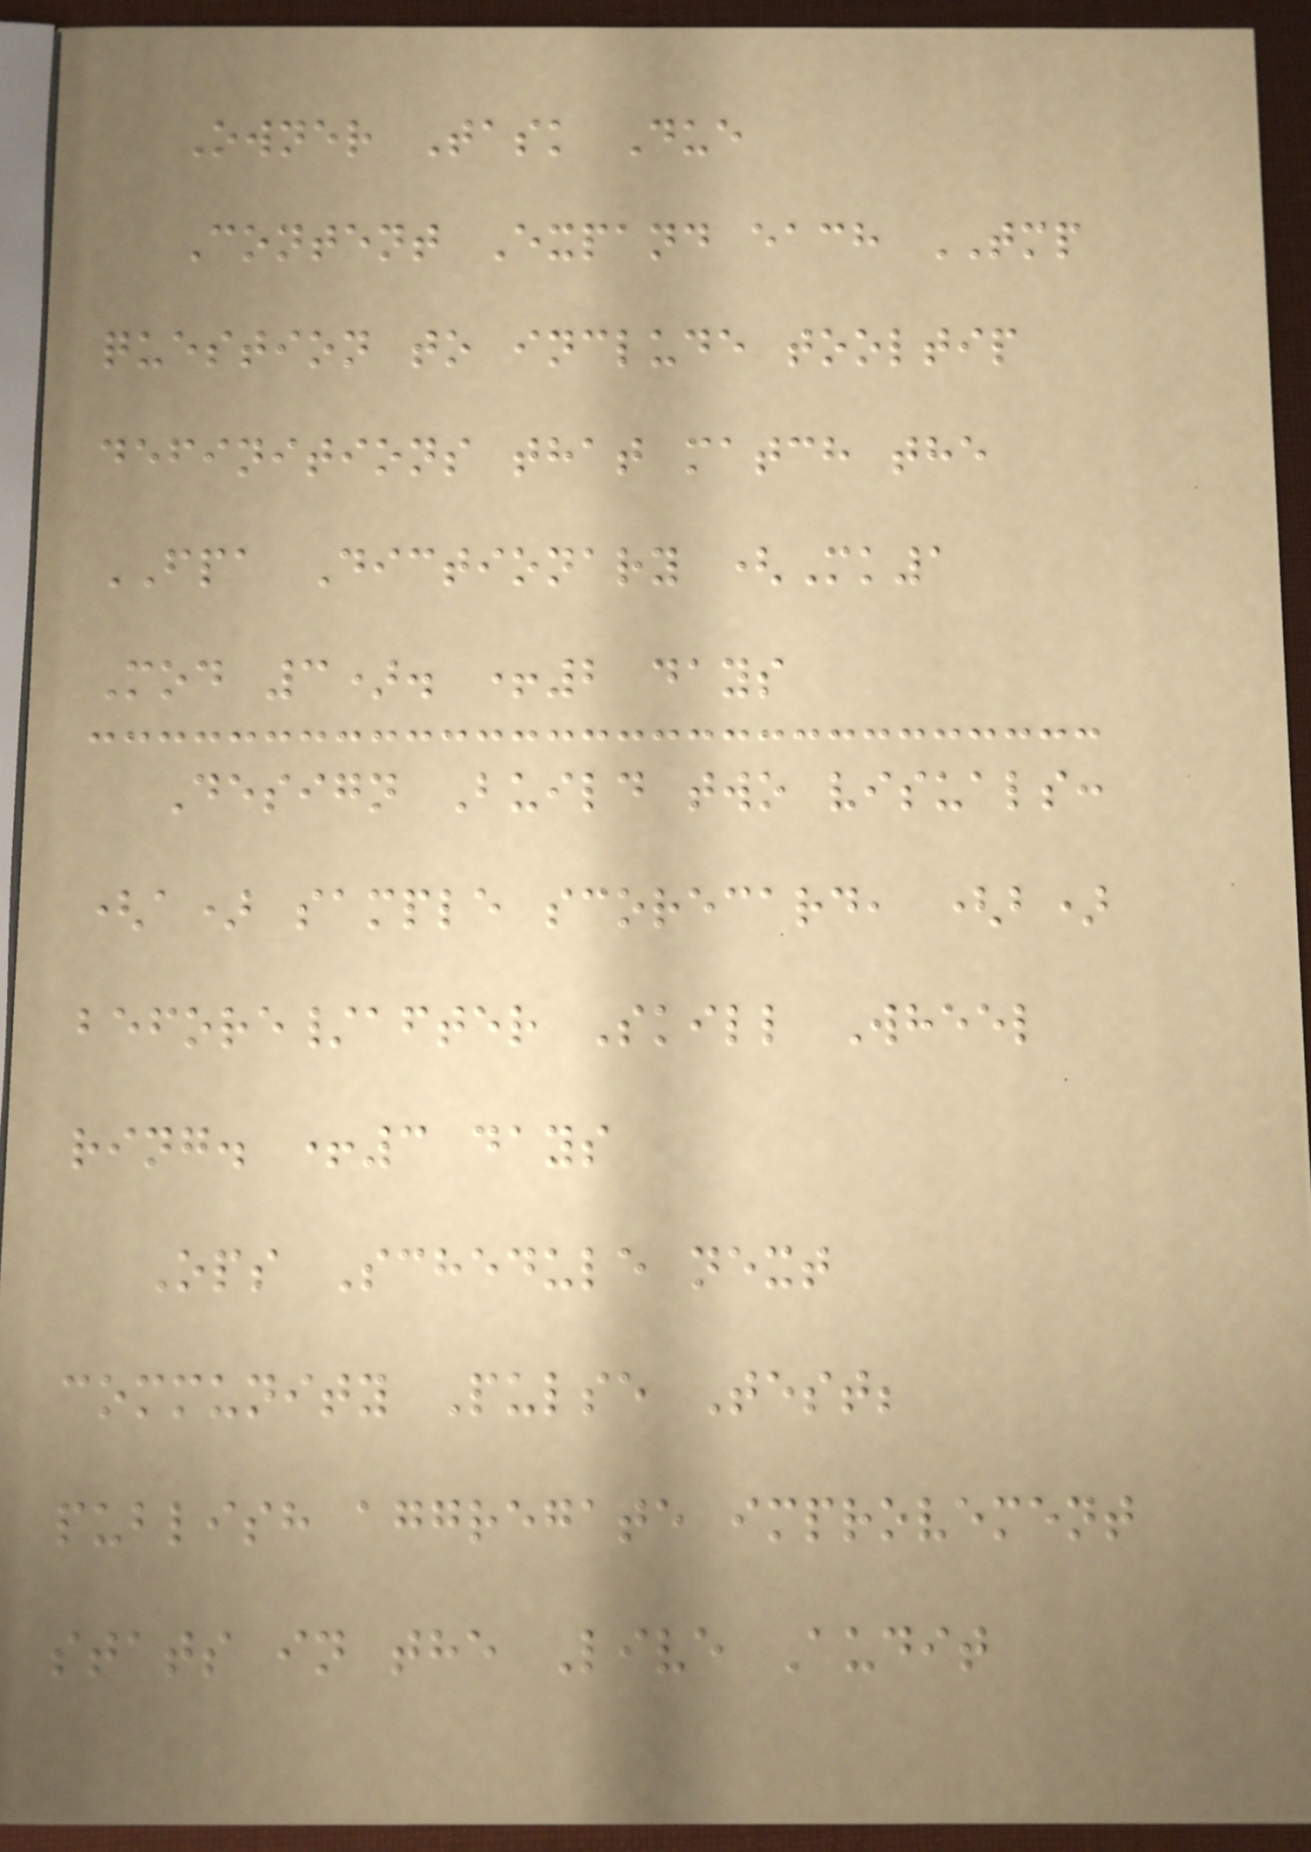Owner Task Due
Content Expand each TMP
question to include tooltip
definitions that match the
FPA Dictionary (Mk1
Mod 3). +2 days
Design Build two visuals:
(a) sample scorecard, (b)
before/after Skill Wheel
ring. +3 days
Ops Schedule next
community Pulse Test;
publish aggregate improvement
stats in the Live Audit
